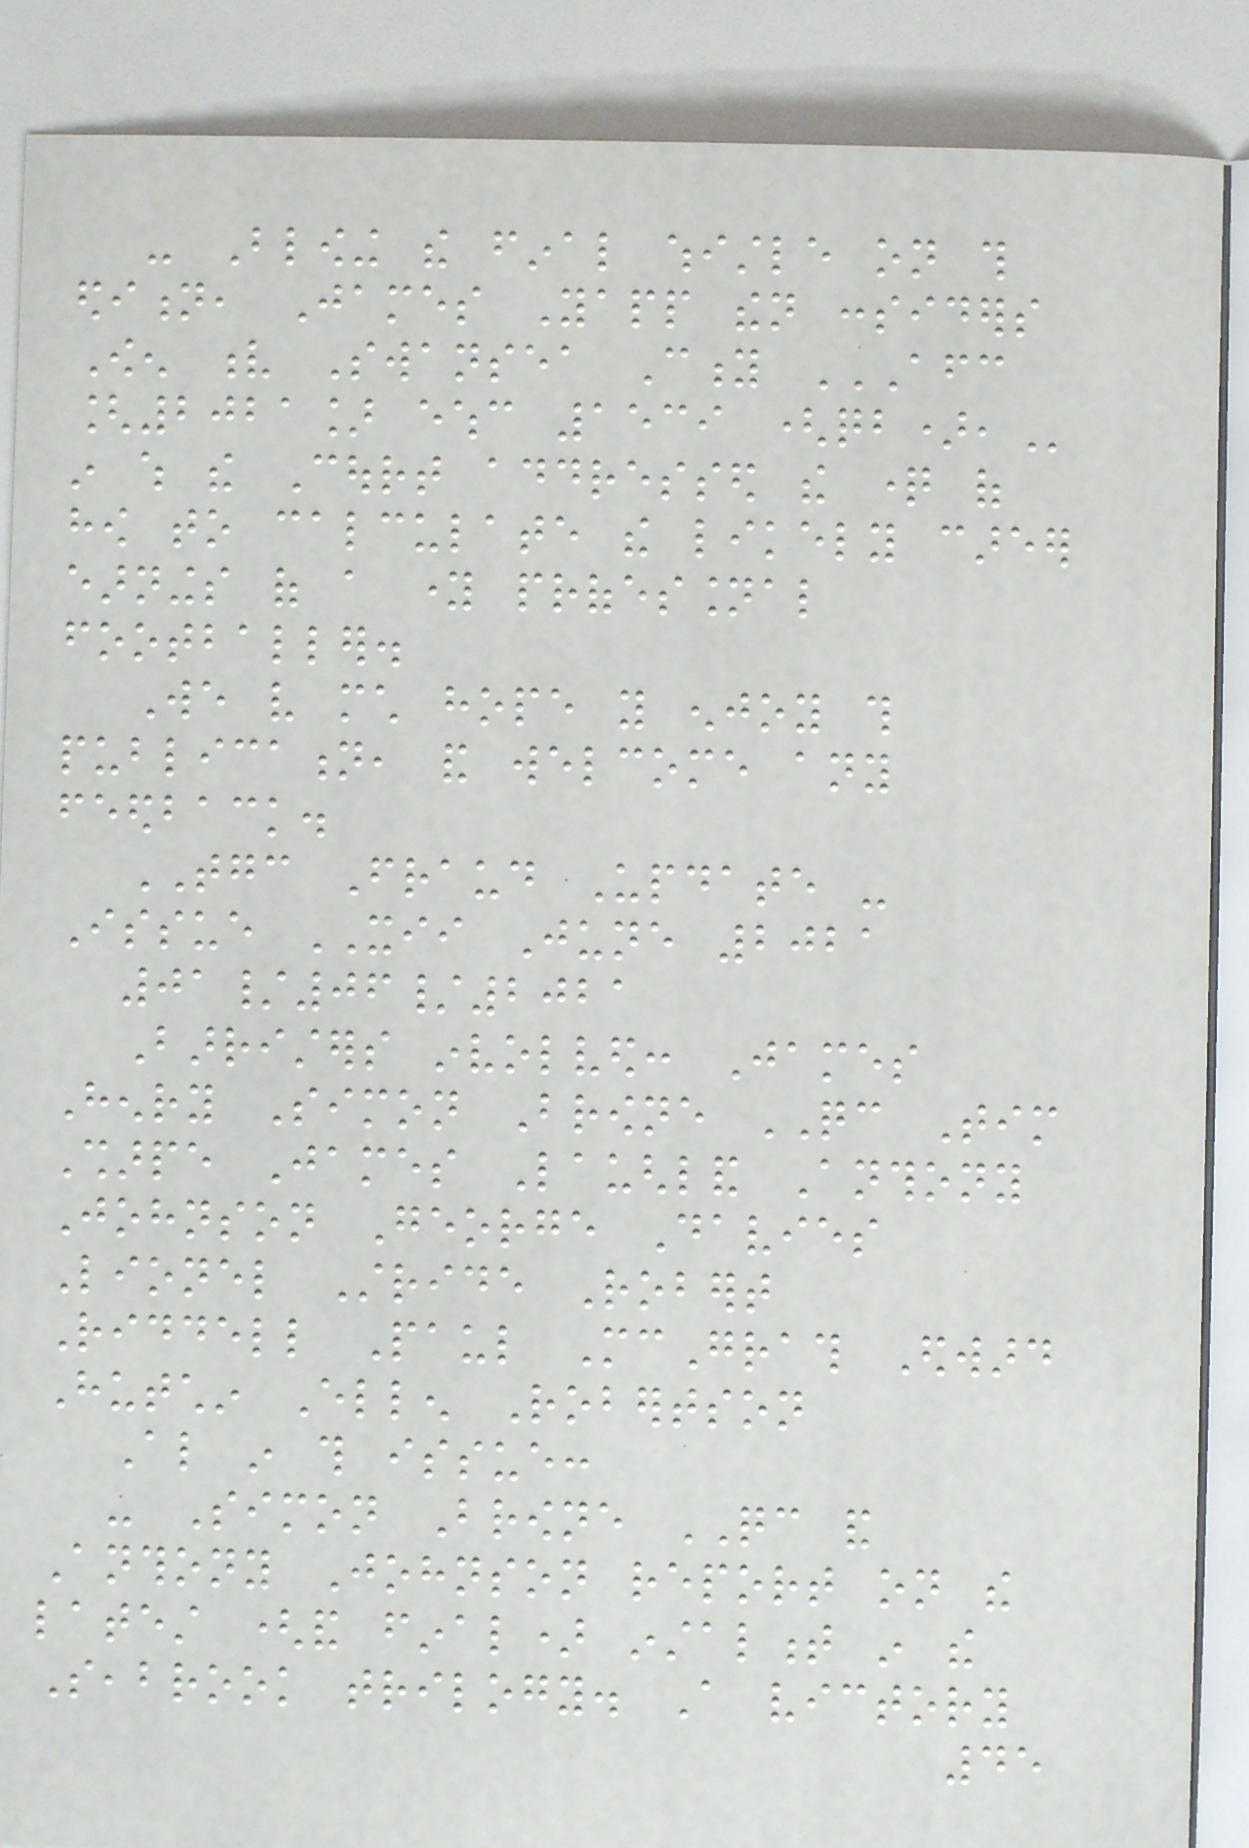- Blowing the final whistle on this
edition, James Yapp then considers
Owen v Swansea City AFC
[2021] EWHC 1539 (QB),
in which the Court addressed the question of
how to calculate the likely career
earnings of a young professional
footballer.
We very much hope you enjoy this
publication, and welcome any
feedback.
TGC Fraud Update -
Issue XII June 2021
01/06/2021
Barristers involved: James
Henry Simon Browne QC Tim
Sharpe James Laughland Anthony
Johnson George Davies
Lionel Stride Robert
Riddell Paul McGrath Edward
Hutchin Ellen Robertson
Also in this issue:
- Simon Browne QC and
Anthony Johnson report on the
latest (and final) instalment in the
Seabrook trilogy. A victory
45
